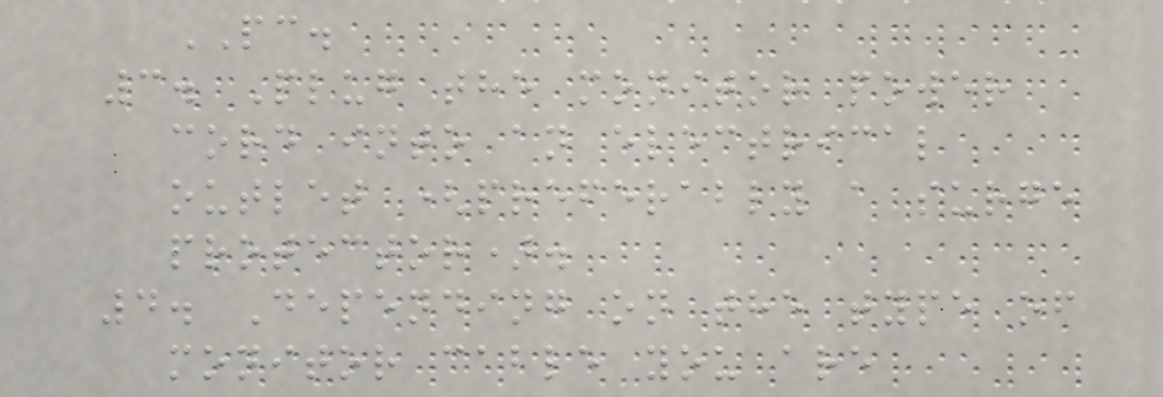PC.
3. Plug the monitor power
cord into an electrical
outlet (preferably a surge
protector).
4. Depending on the type of
monitor cable you are
